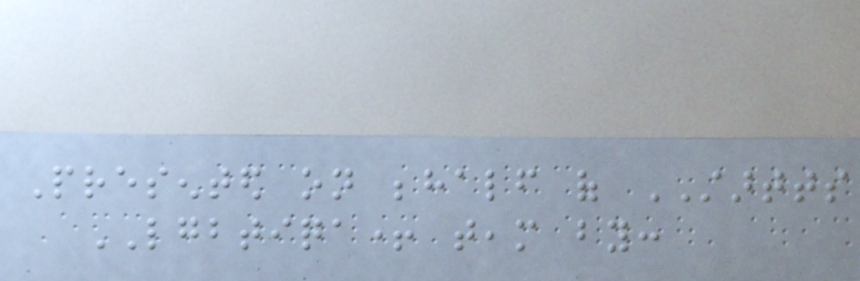Presented on behalf of STARTTS
LGBTIQA+ team by:
